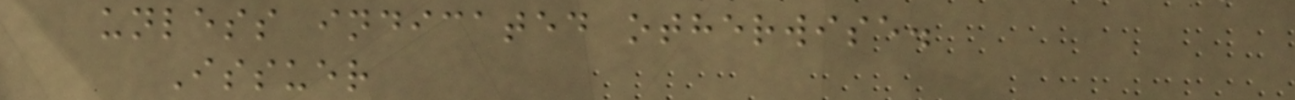unless indicated otherwise.
Issuer
